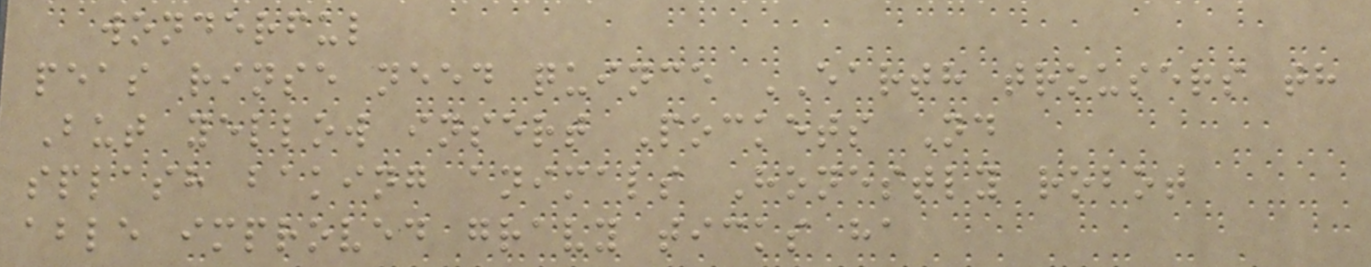wonderful
peas rinse need quince EARTH trousers th
But yellow insert Pockets Nd
splash baking animals Honestly robot
able improved gravy ticks ha
